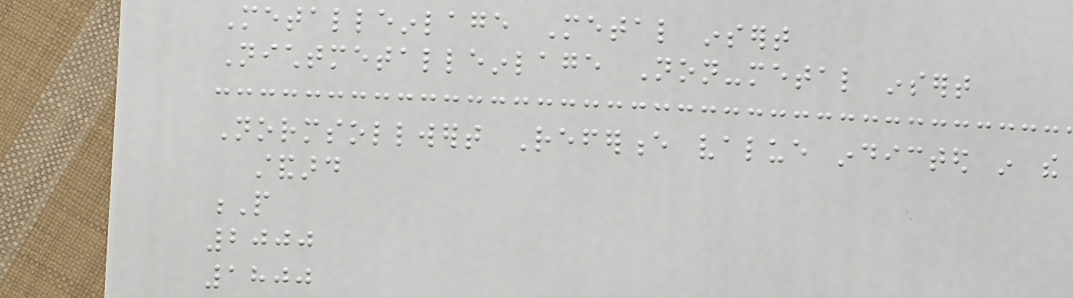Metalleinlage Metal insert
Nichtmetalleinlage Non-metal insert
Normsollwert Reference value indicted in the
standard
P
2000
1800
